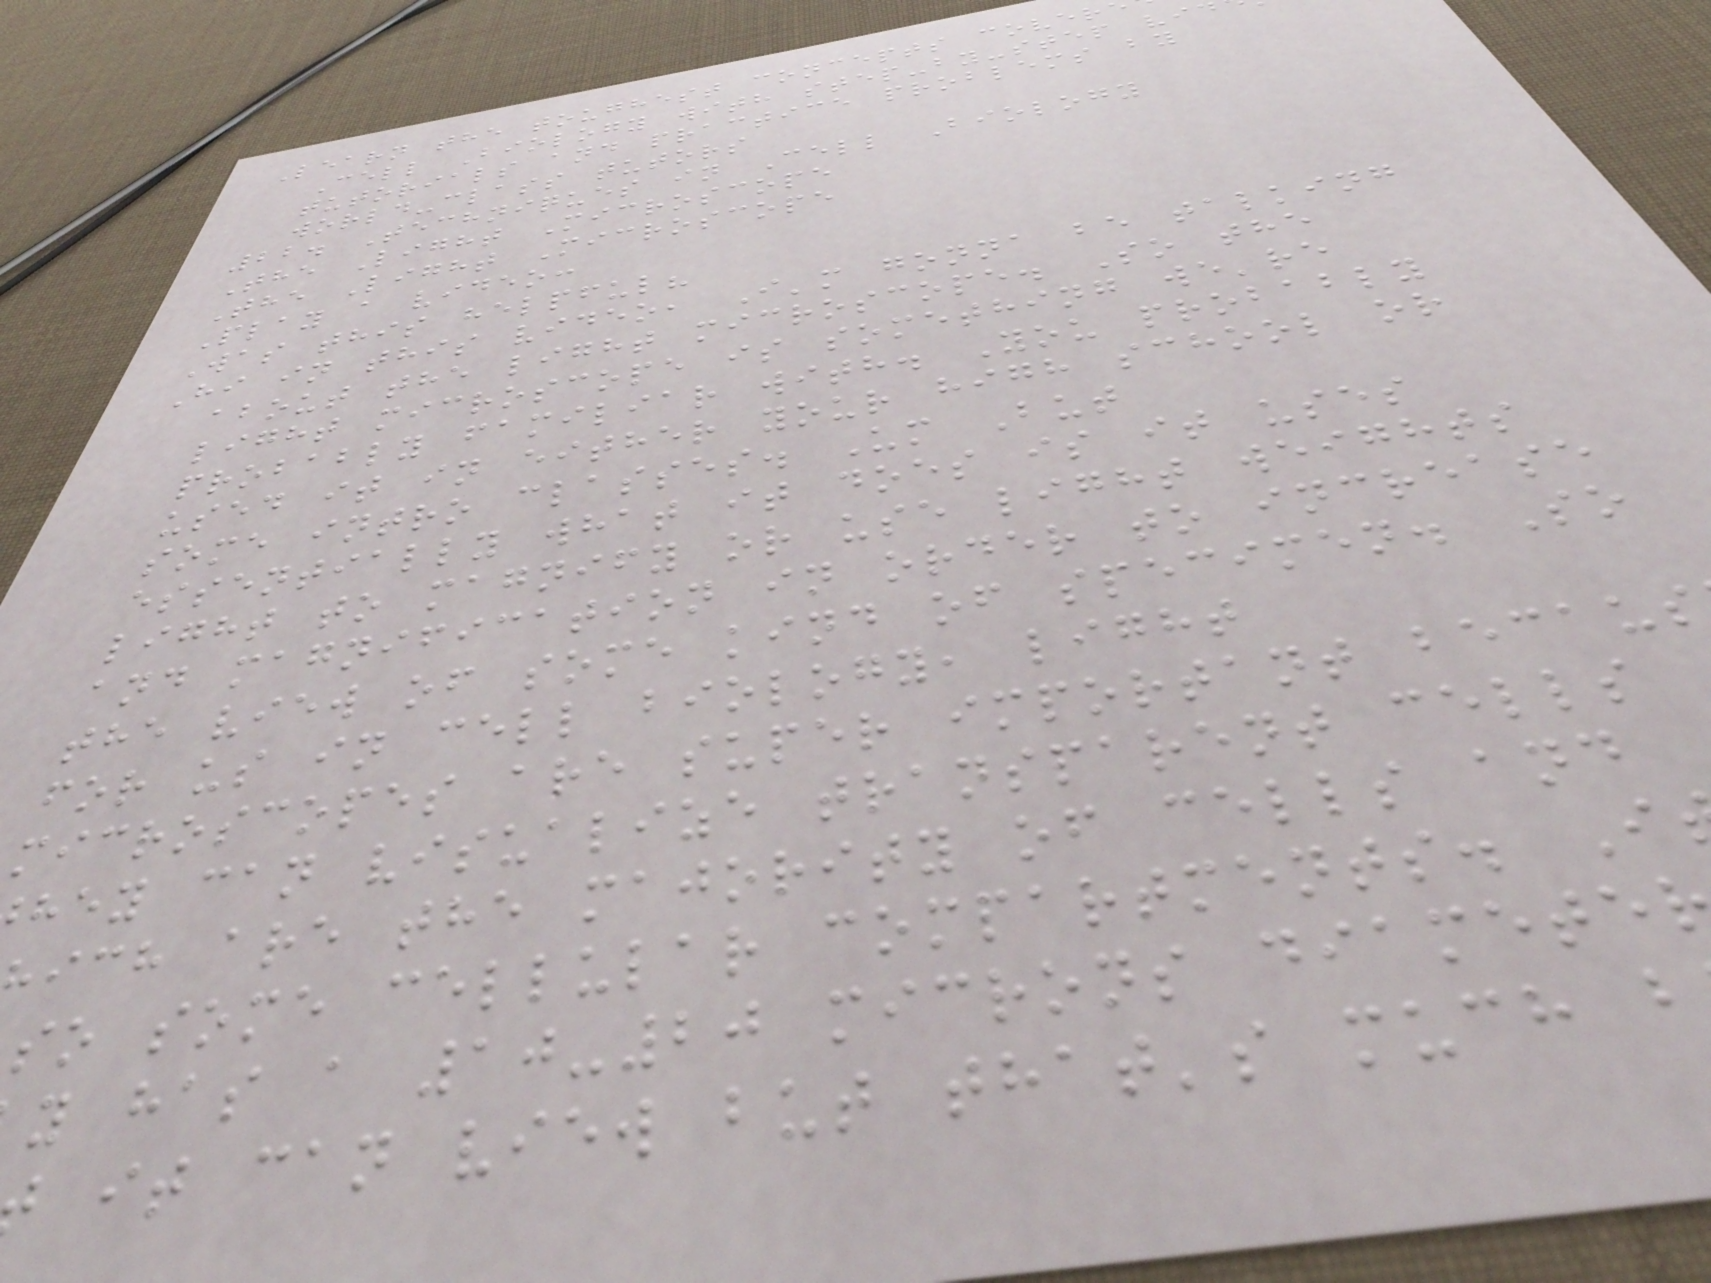Learn the toughest concepts cover
Cell Biology with step-by-step vi
tutorials and practice problems by
world-class tutors
22. Techniques in Cell Biology
The Light Microscope
The Light Microscope
Play a video:
Was this helpful?
Hi in this video, I'm gonna be talking
about the light microscope. So the
light microscope is something we're
probably familiar with. You probably
used it in either your high school or
some intro classes. Um But
essentially what it does is it uses
light to magnify or use light weights
and magnification in order to increase
the view of some kind of specimen. So
for us in cell biology, light
microscopes are super important becaus
hey can visualize transparent cells
ich are the majority of cells and
so some cellular compartments. I
y has a 10-20 microns diamete
it can view but that's much b
